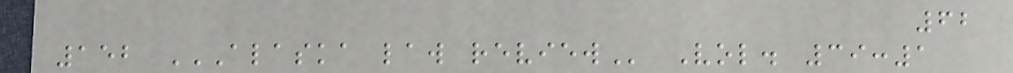62
152 ALASKA LAW REVIEW Vol. 39:1
